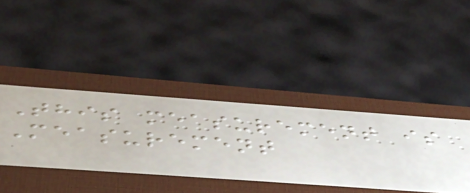This measurement is
Measurement
